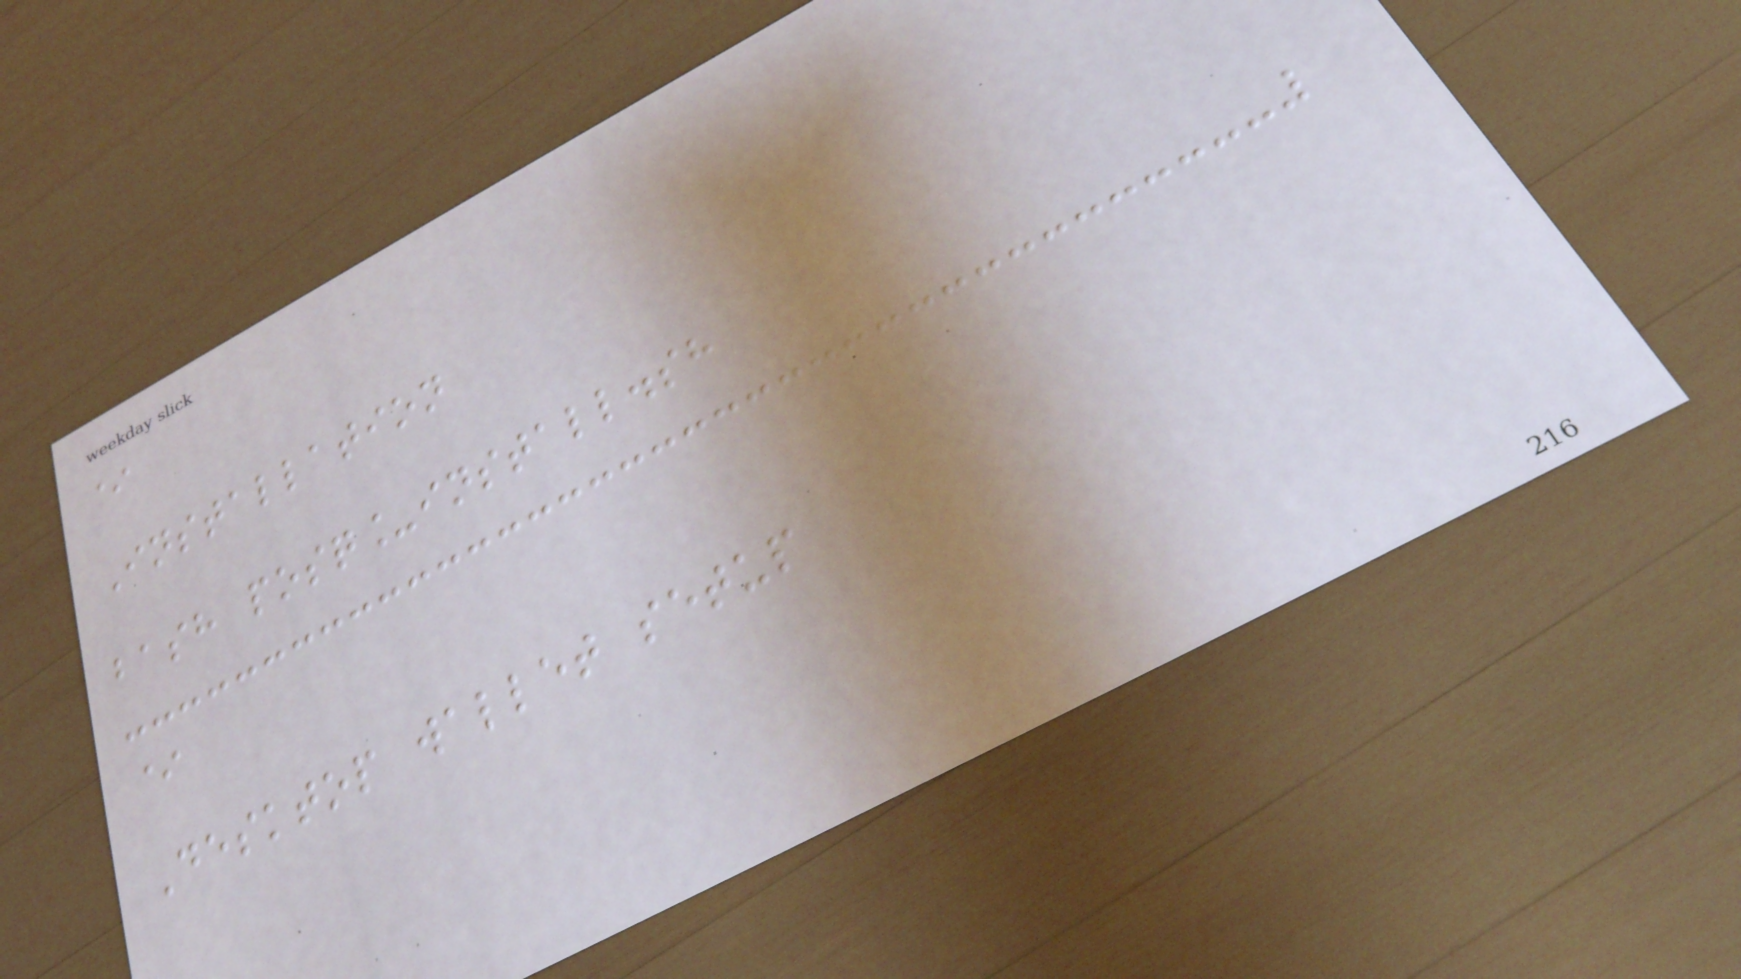*
Installation
bash posq_install.sh
*
Desktop wallet setup
